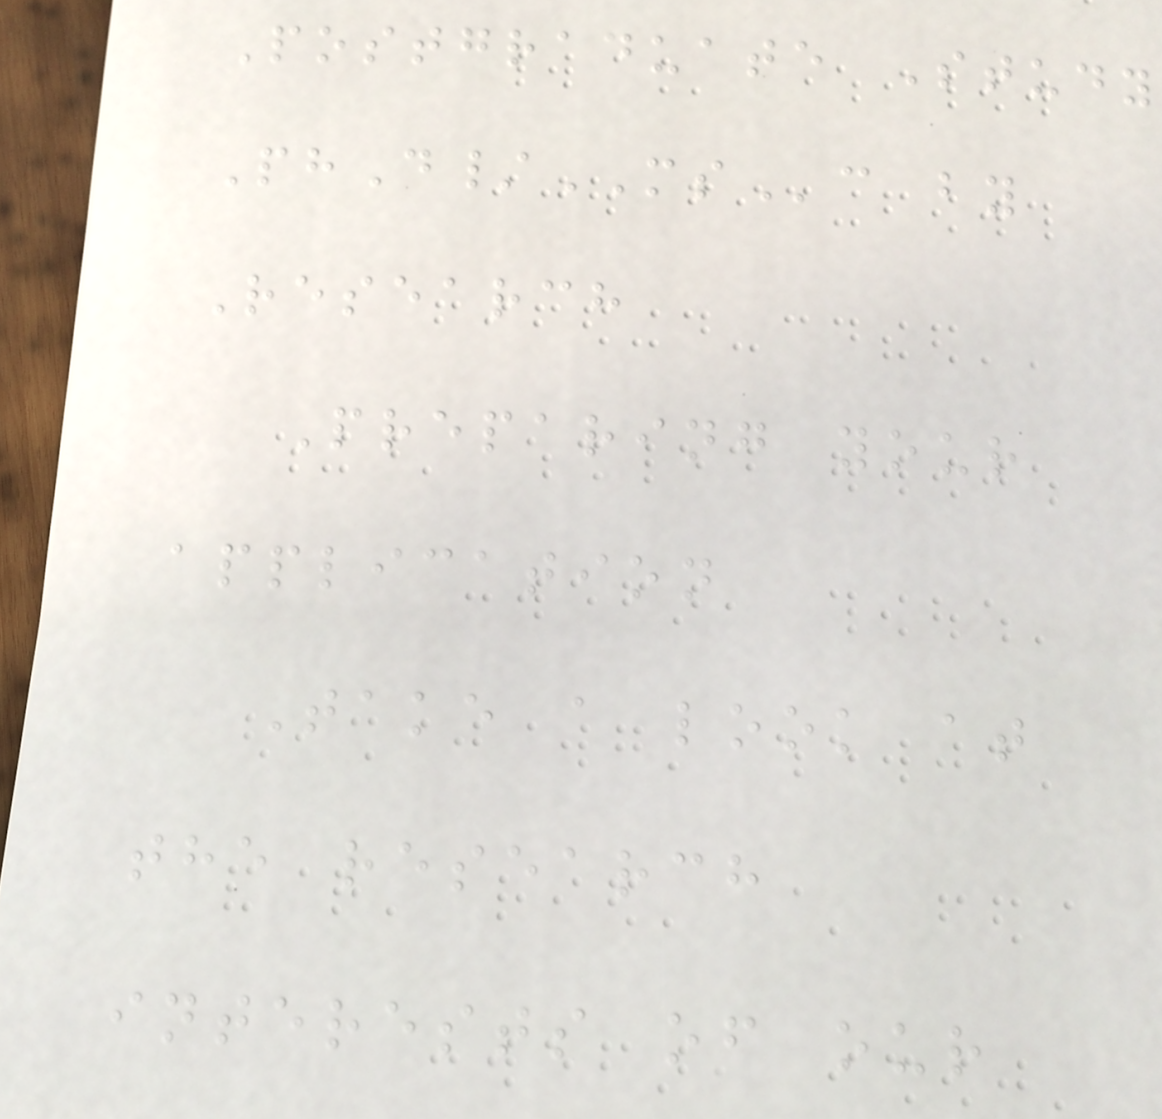Postgraduate Study
PhD/MSc by
Research
Preparing your
application
Take a look at
the research
interests of our
